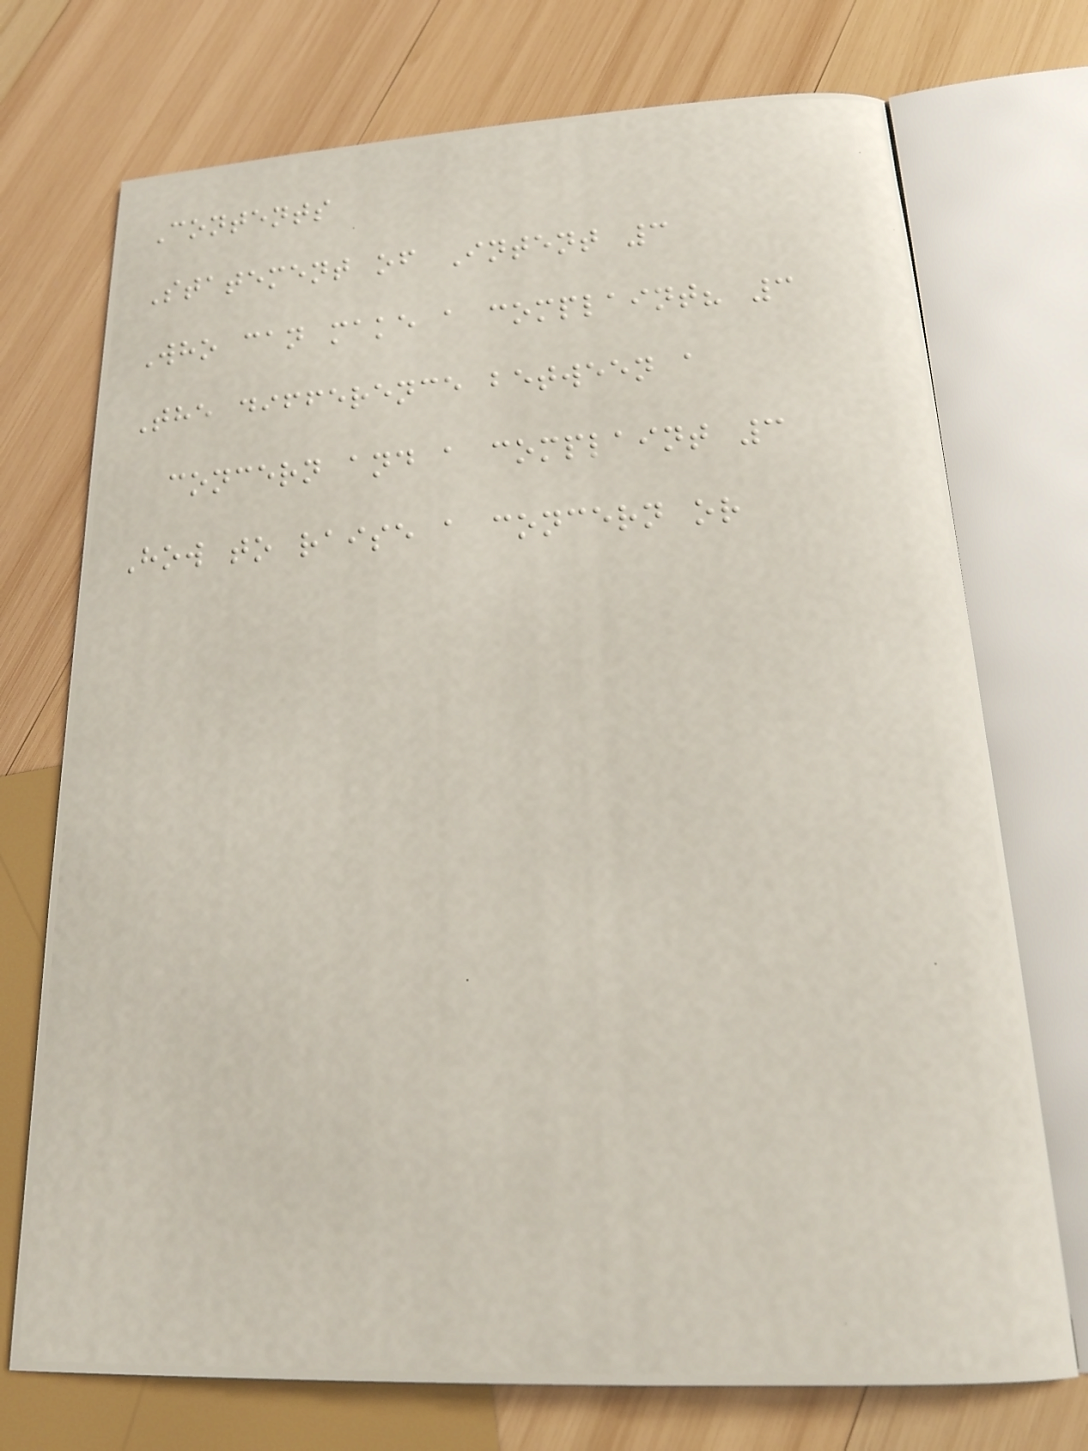Contents
Statement of Intent 3
Who can make a complaint? 3
The difference between a
concern and a complaint 3
How to raise a concern or
